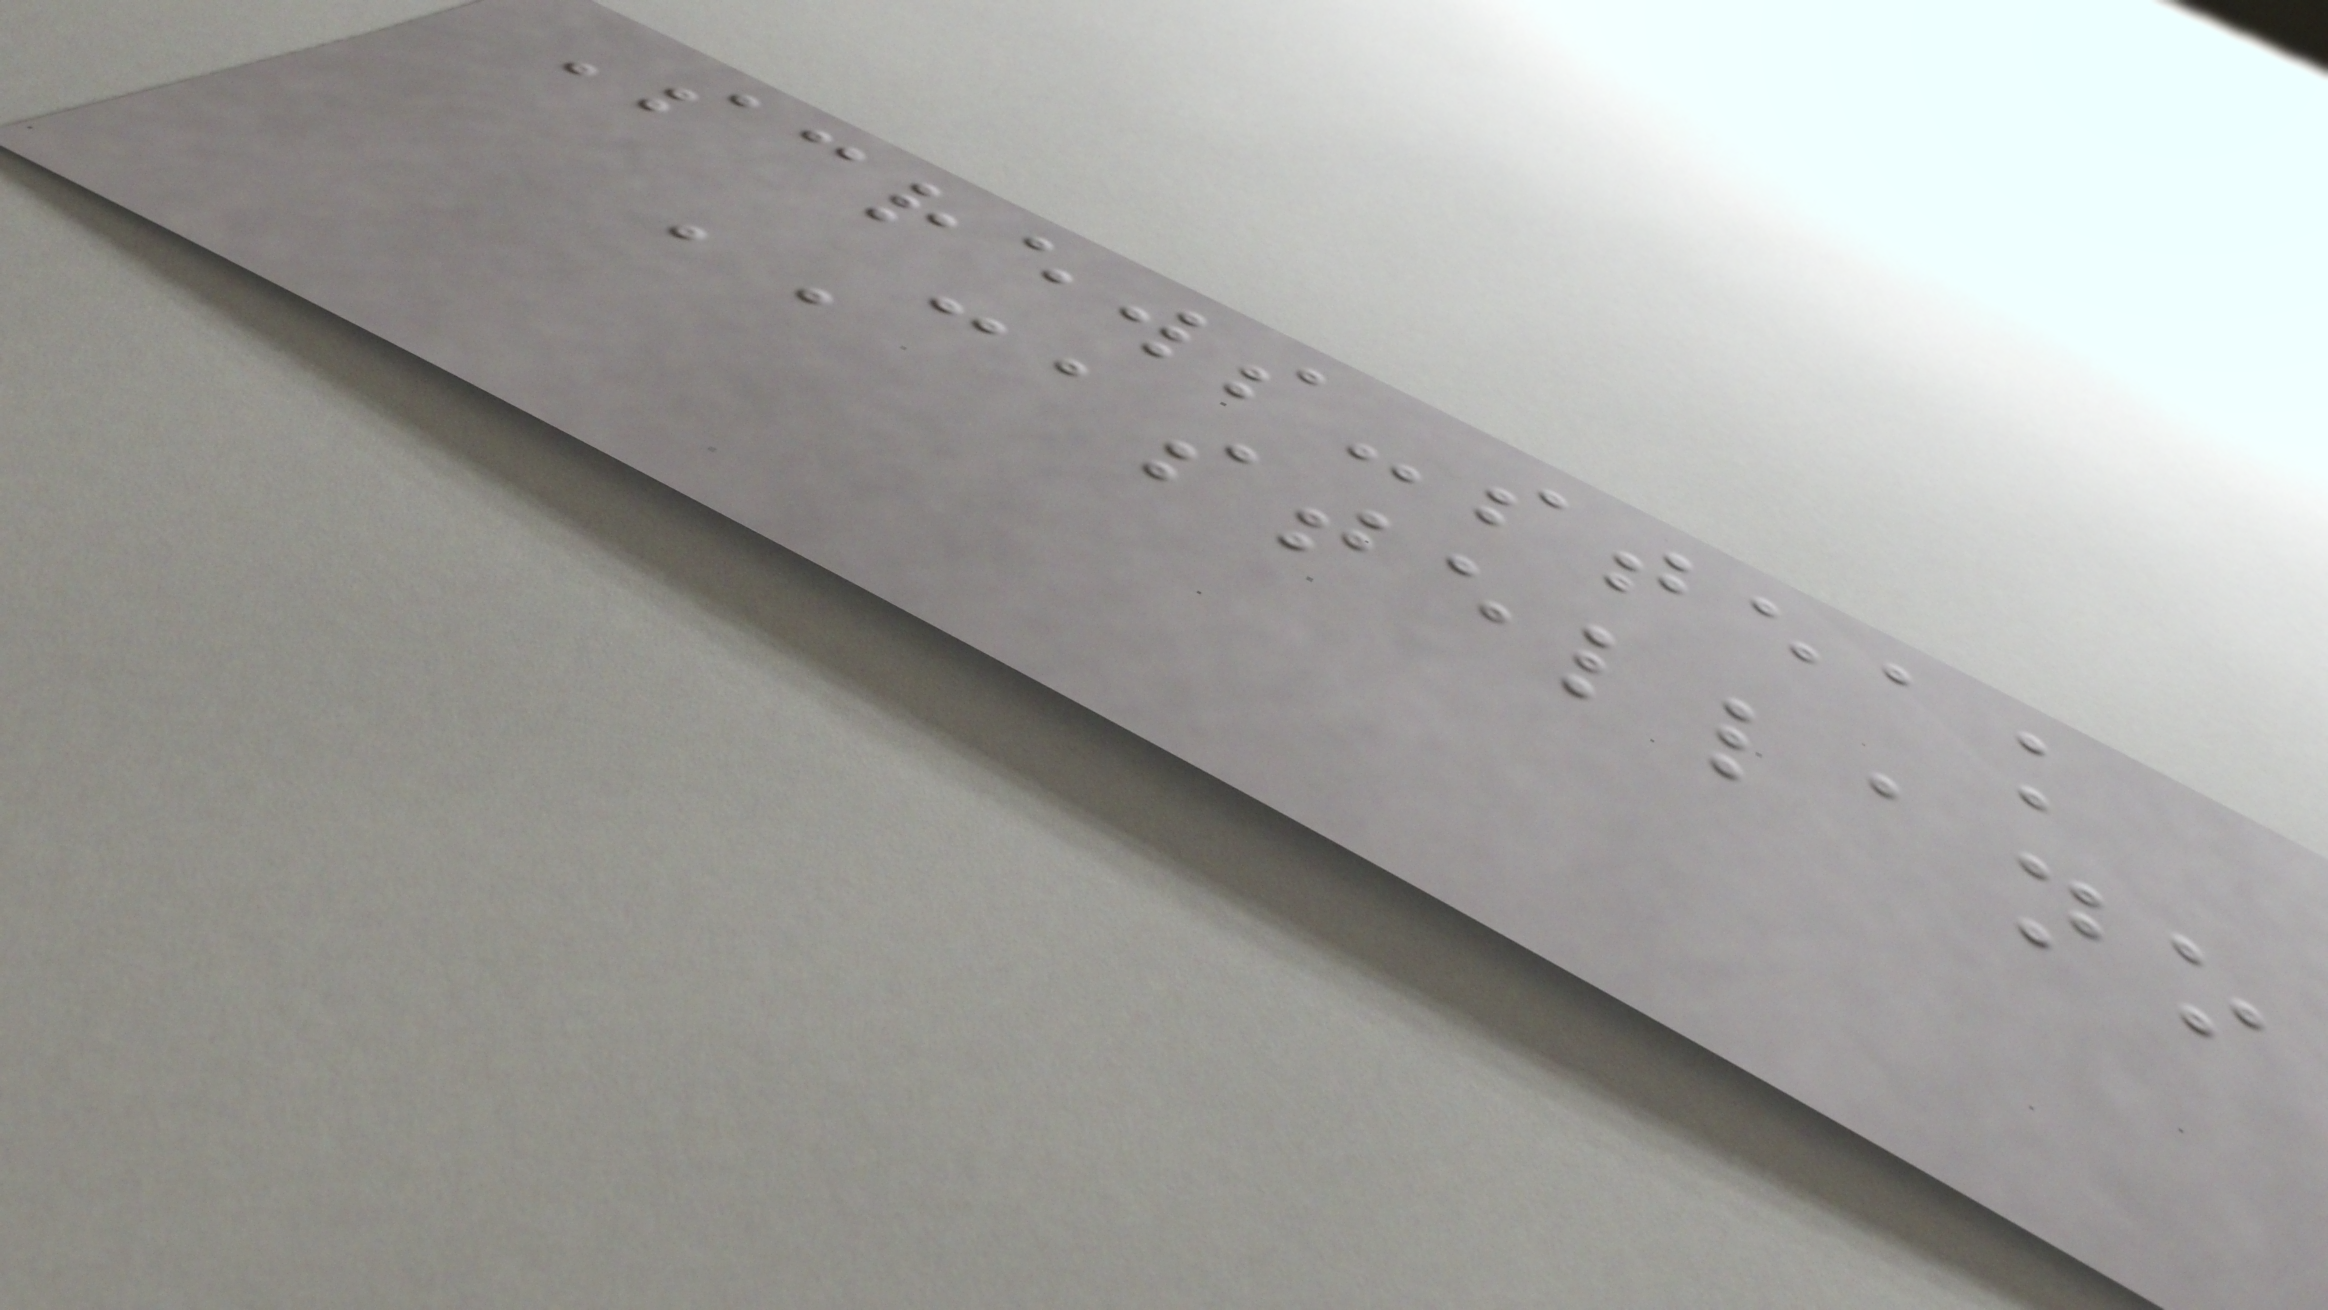Screws-steak
CASTELLANO
